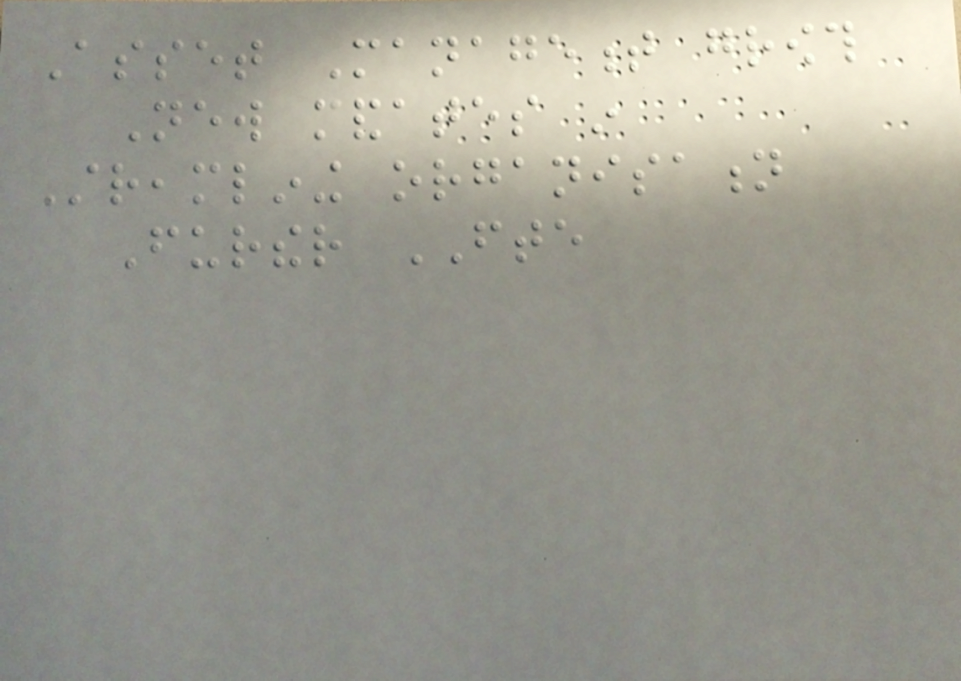Asset Management growth
New mandates in
Streamlining organisation
Further FTE
